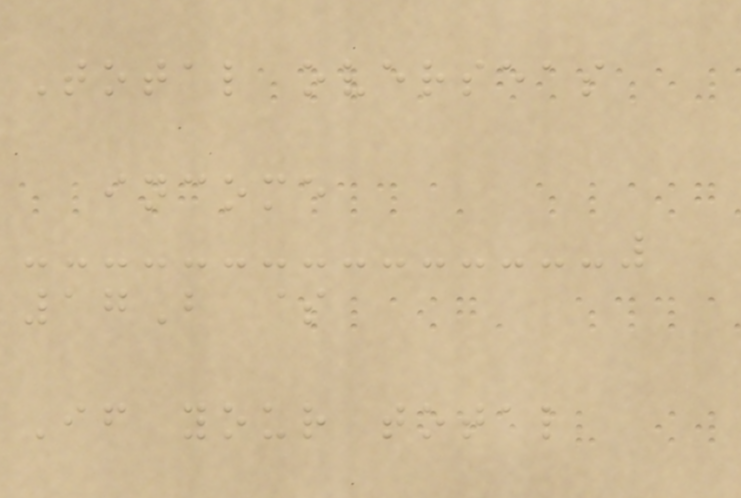Total overseas
income
17B $
If your total
